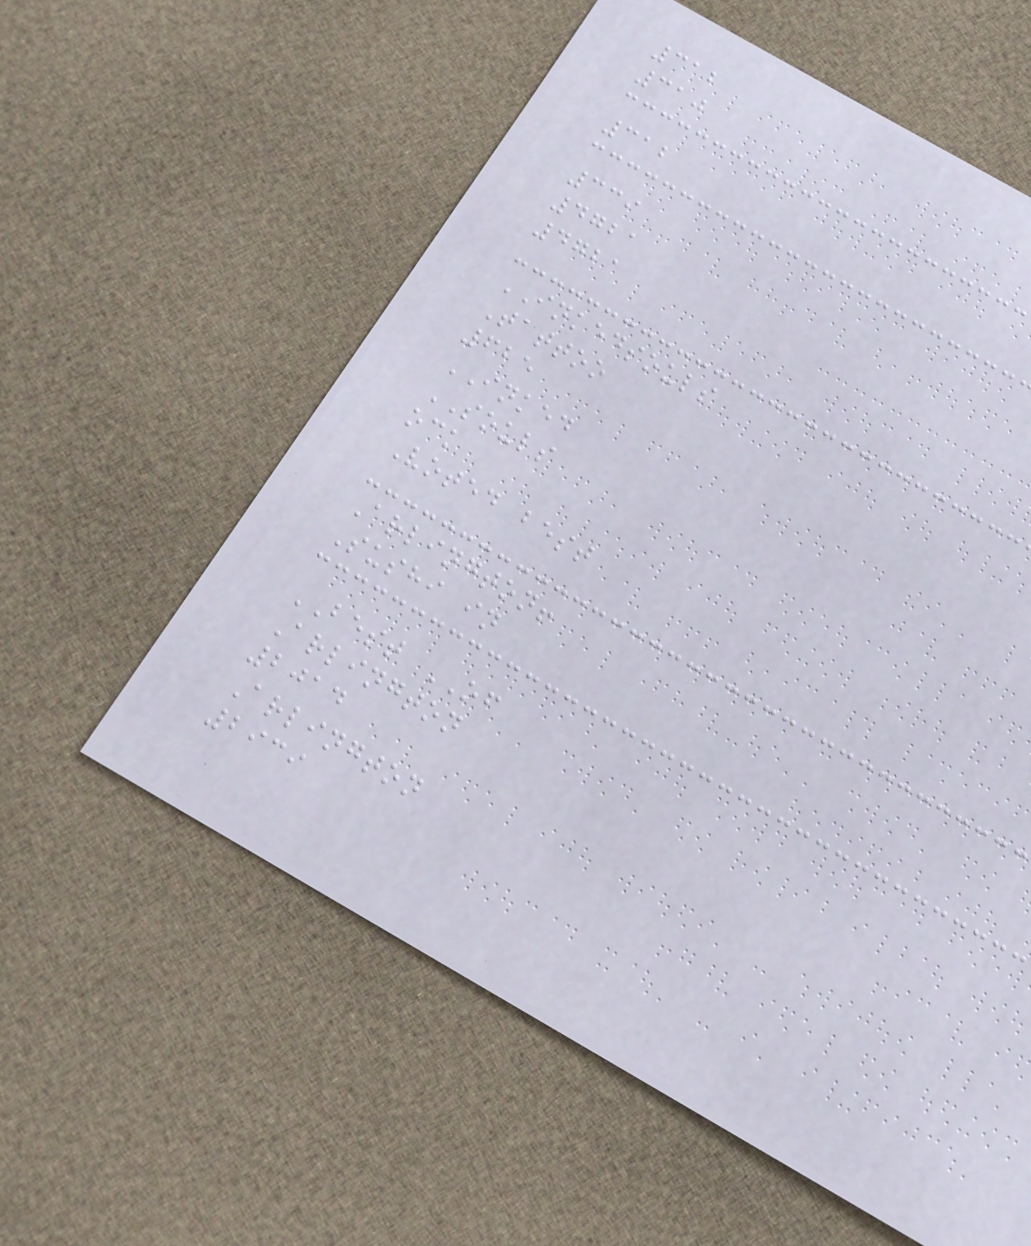312
310
312
339
4721
4721
INKEDSOULS
Tattoo
625
INKED
SOULS
ock
Voted best
Arlington!
Sushi in
BEST OF
Arlington
2014
Arlington
2939
